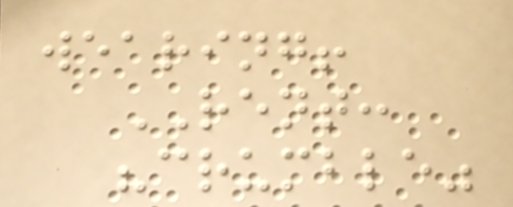wearing!
RENT:
"crumble"
